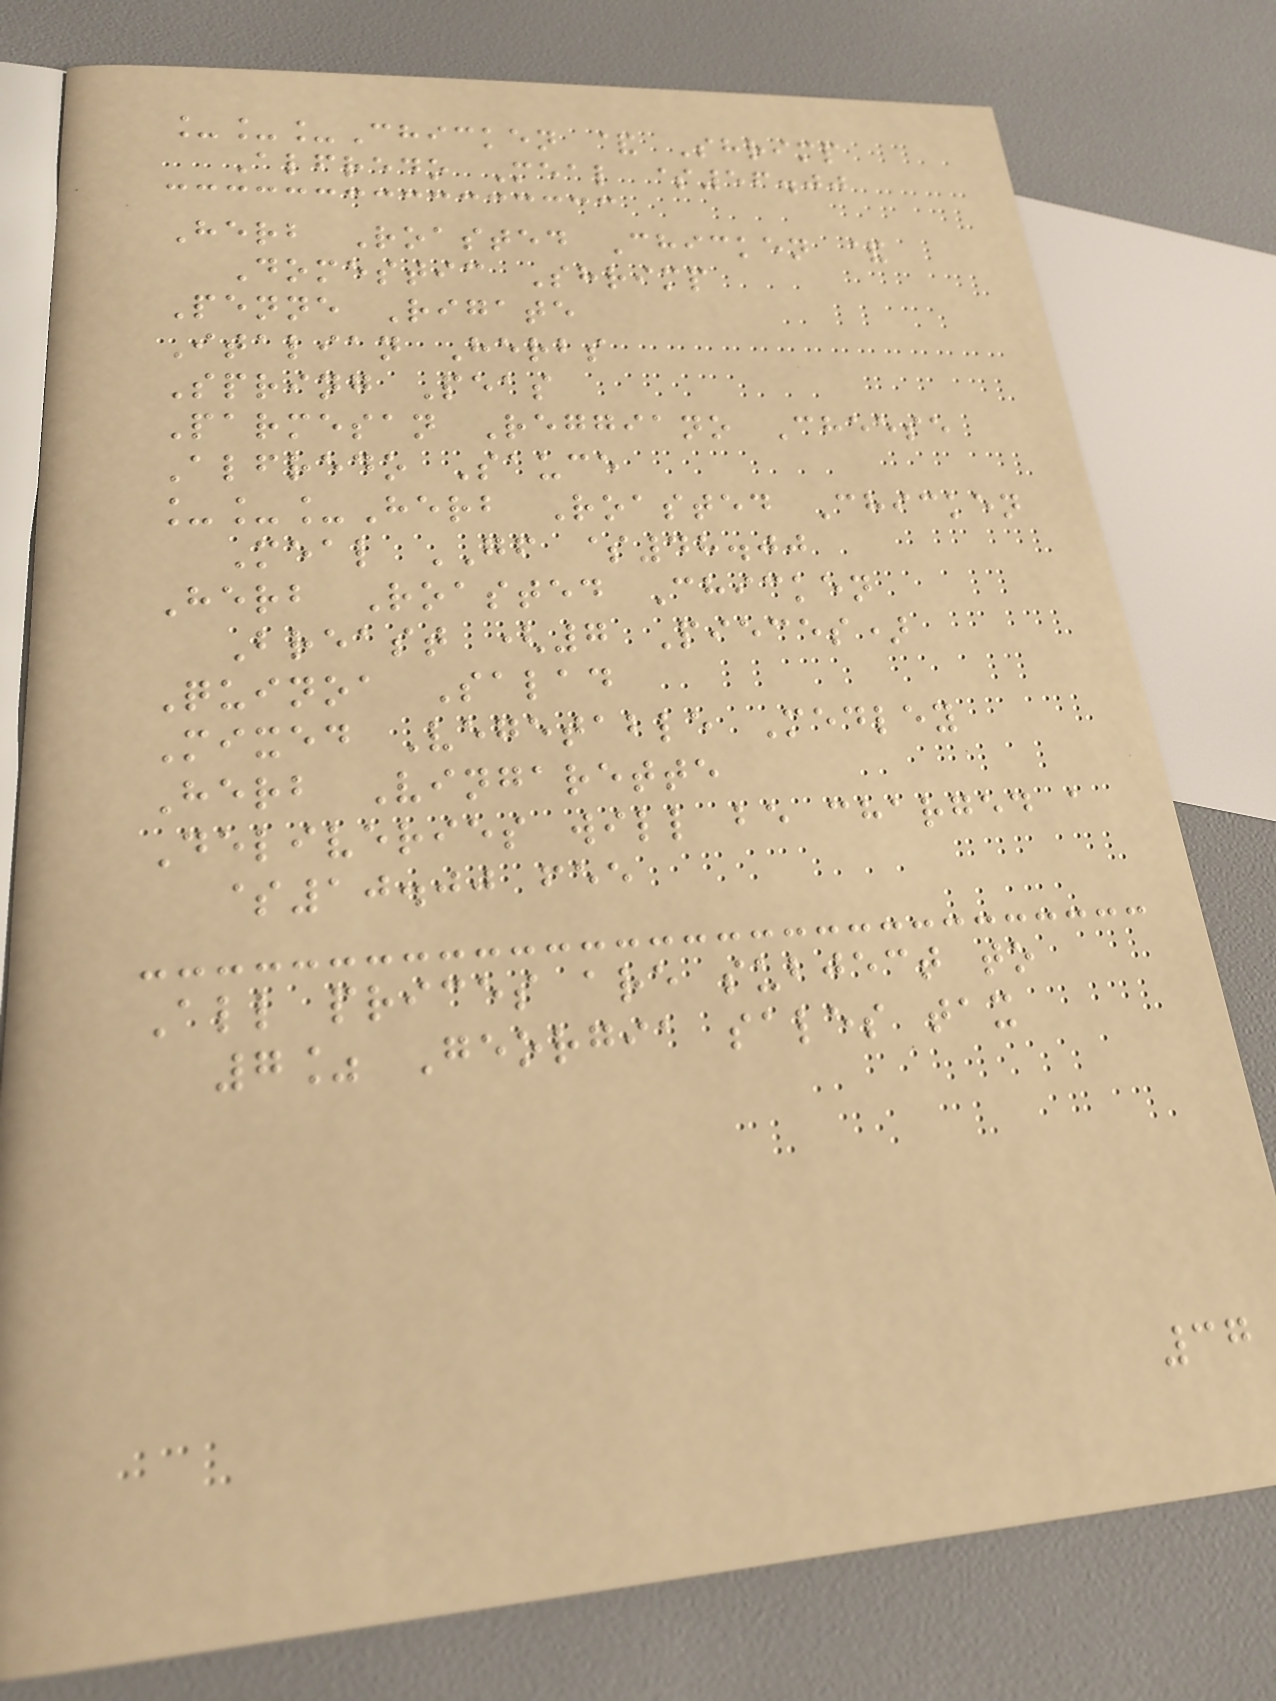___Chicken & Shrimp
Alfredo Meal $56.00
Herb Roasted Chicken &
Domestic Shrimp
Penne Rigate
Italian Herbs
Spring Peas
Parmesan Reggiano Cheese
Alfredo Sauce
___Herb Roasted Chicken
Meal GF $48.00
Herb Roasted Chicken
Breast (7 Pieces)
Quinoa Salad
Mixed Vegetable Medley
Herb Vingarette
Deliveries will be charged a
$10.00 fee
All prices are subject to
7% Georgia sales tax
37
